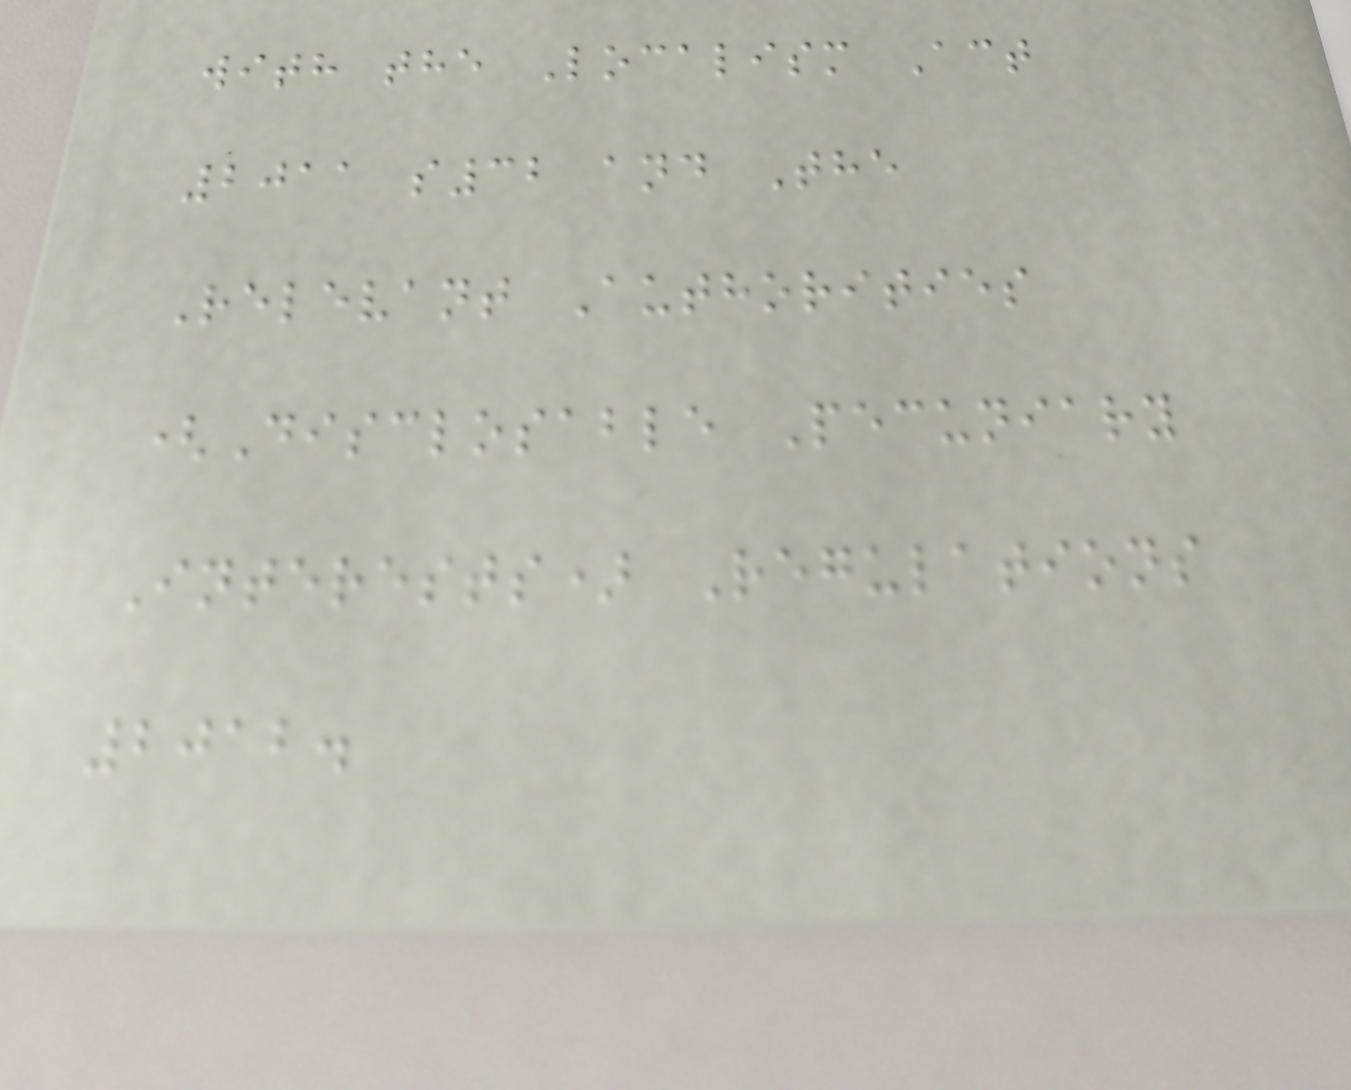with the Localism Act
2011 s32 and The
Relevant Authorities
(Disclosable Pecuniary
Interests) Regulations
2012.
